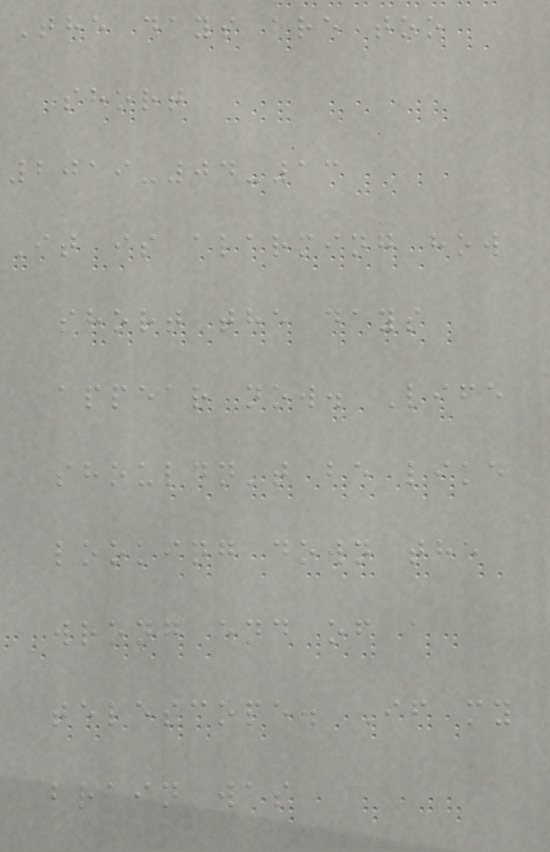The days are too
short
2019-04-13
It is alarming how
short the days
appear now. Life
shouldn't be like
looking down the
wrong end of a
telescope. If my
brain was
